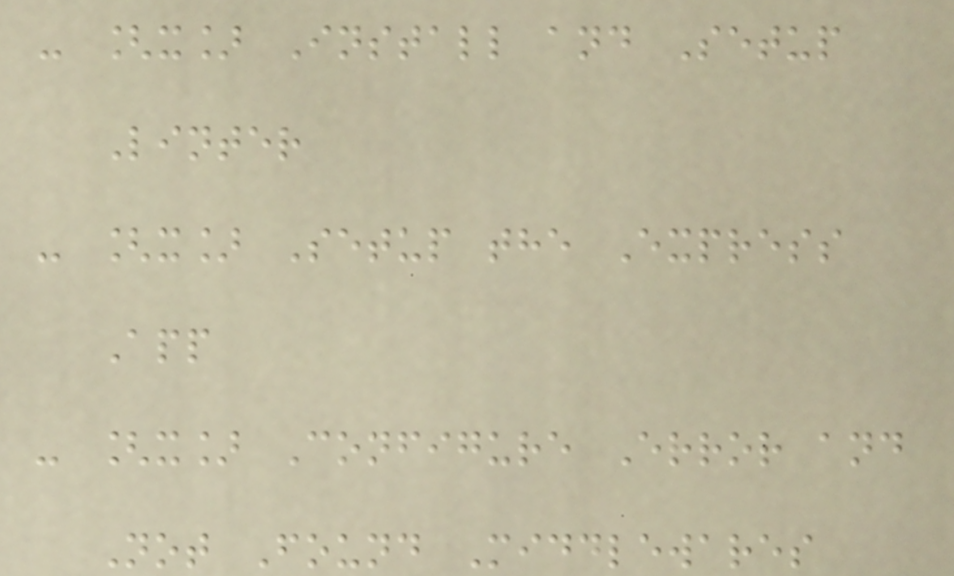- [x] Install and Setup
Linter
- [x] Setup the Express
App
- [x] Configure Error and
Not Found Middlewares
